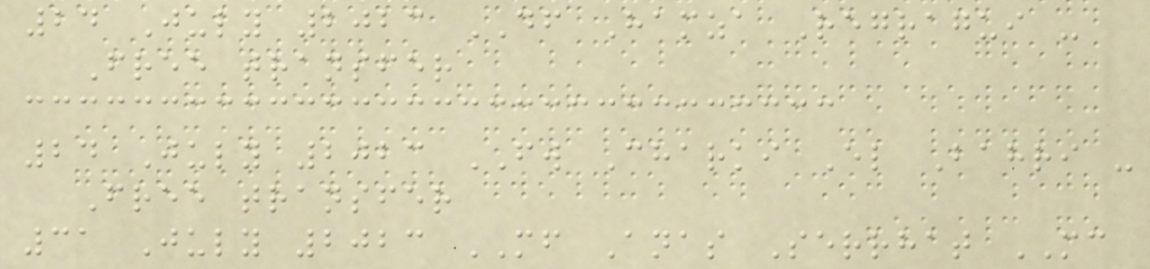24 July 2023 DF Hamza Regragui -
Free transfer
24 July 2023 FW Charki El Bahri -
Free transfer
31 July 2023 MF Anas Serrhat MC
